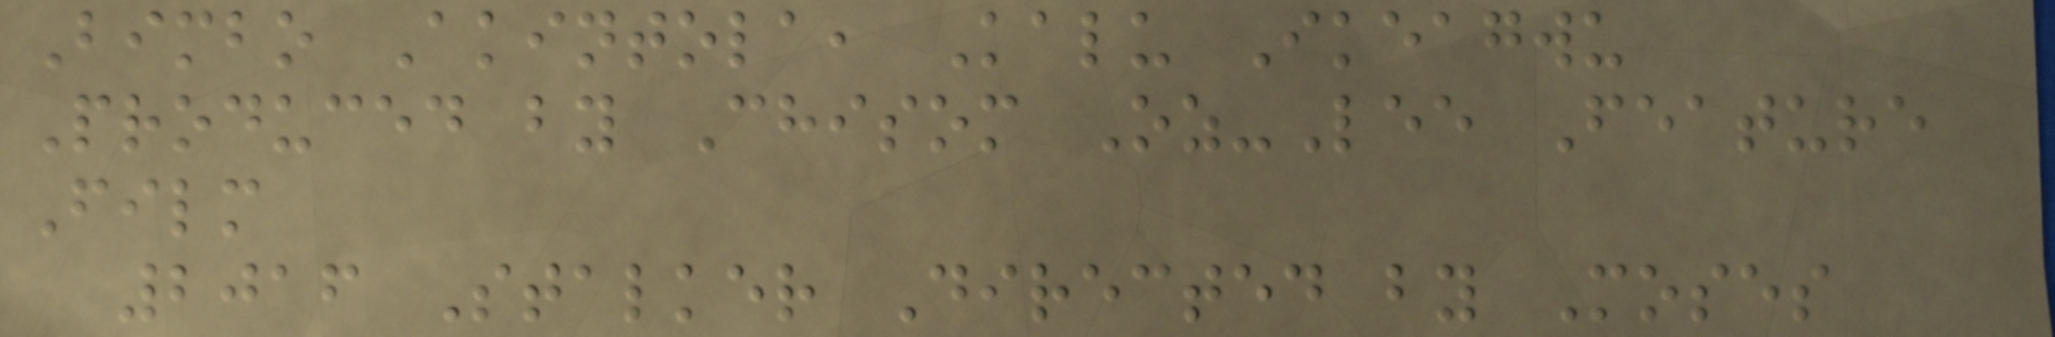Bimbo Akintola, Kalu Ikeagwu
Produced by Chisom Oz-Lee Feature
Film
2016 Stalker Directed by Moses
